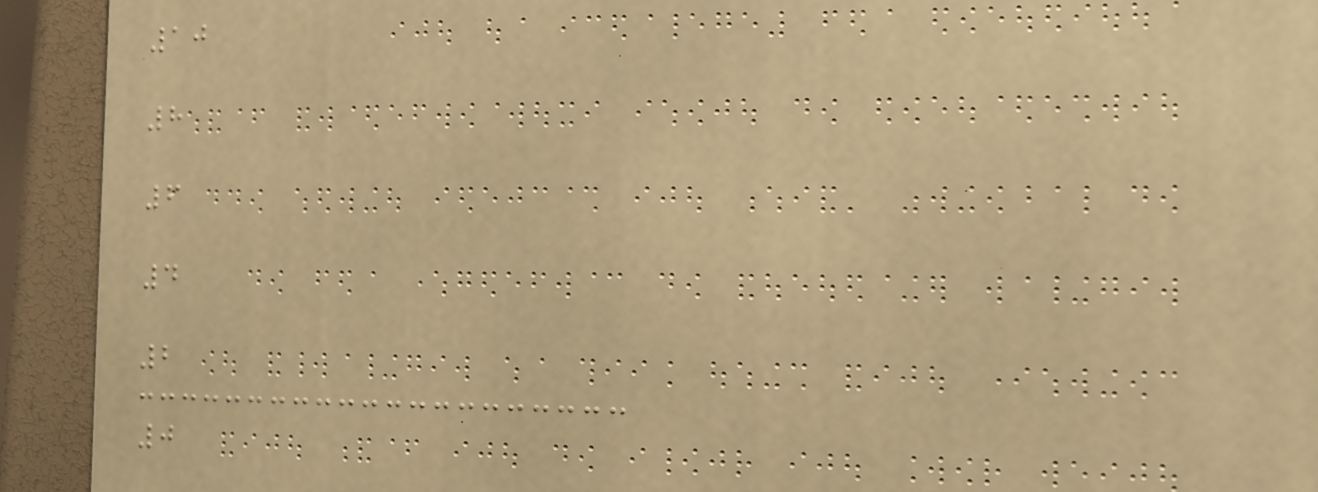10
8
6
4
2
0
